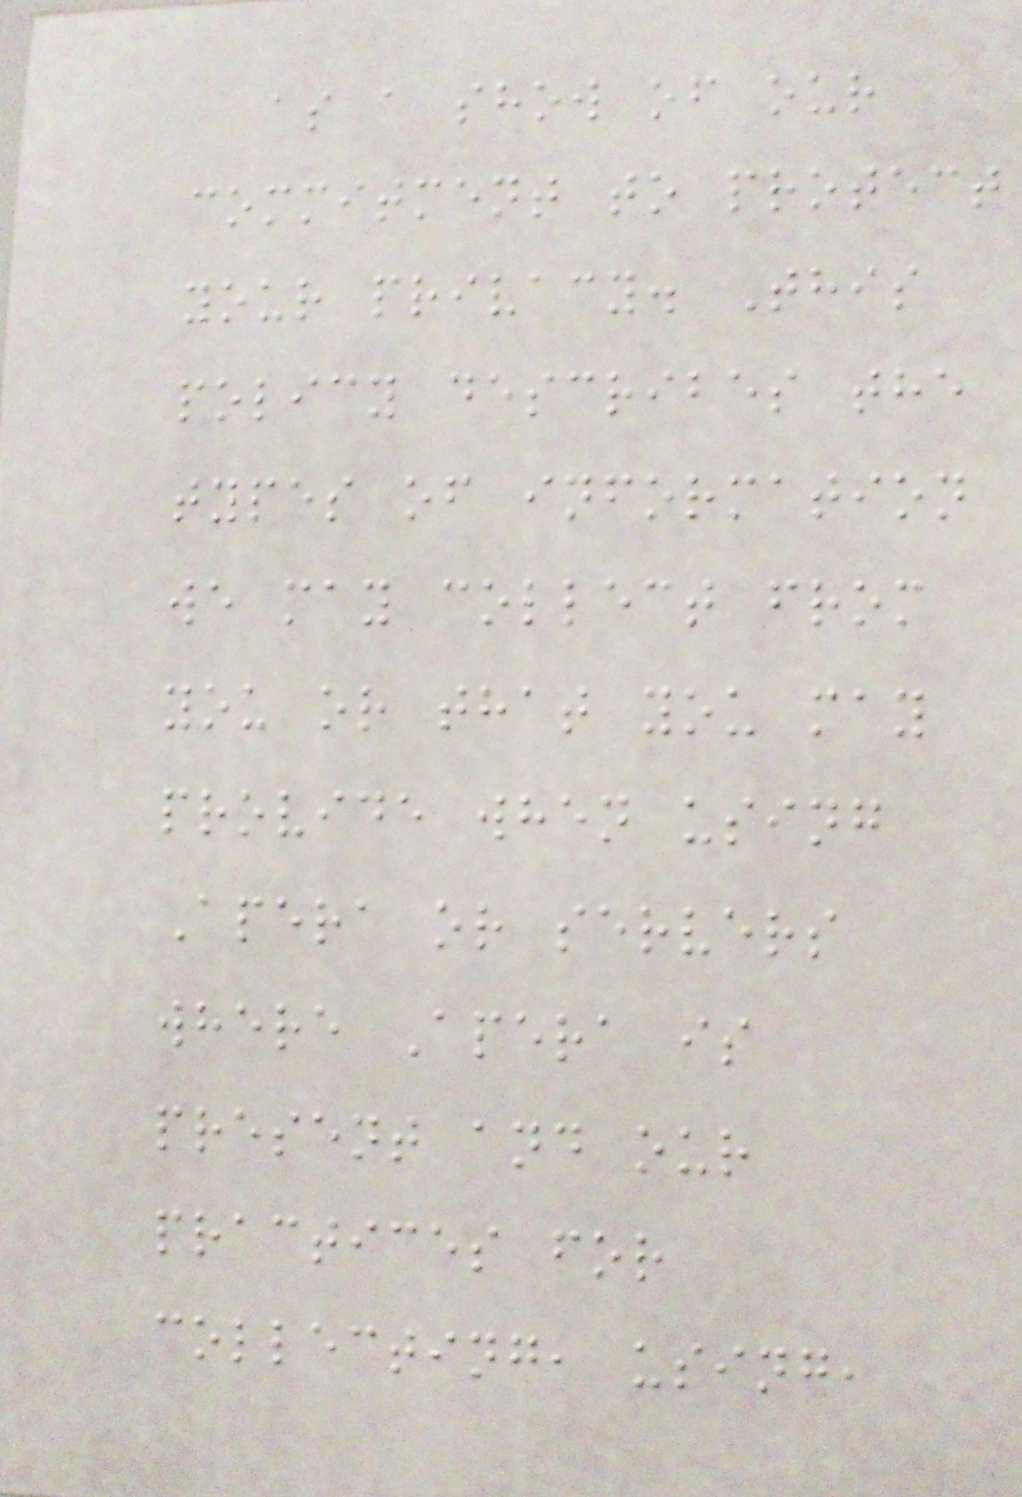as a show of our
commitment to protect
your privacy. This
policy describes the
types of information
we may collect from
you or that you may
provide when using
Apera or servers
where Apera is
present and our
practices for
collecting, using,
